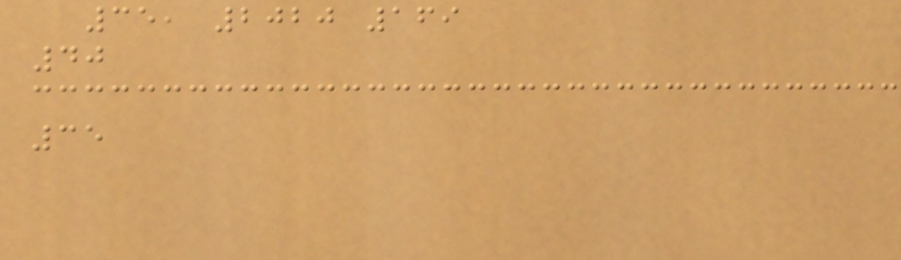35, 2020 169
40
35
